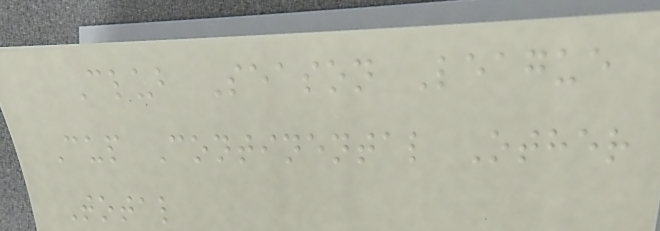Club Season League
Cup Continental Other
Total
